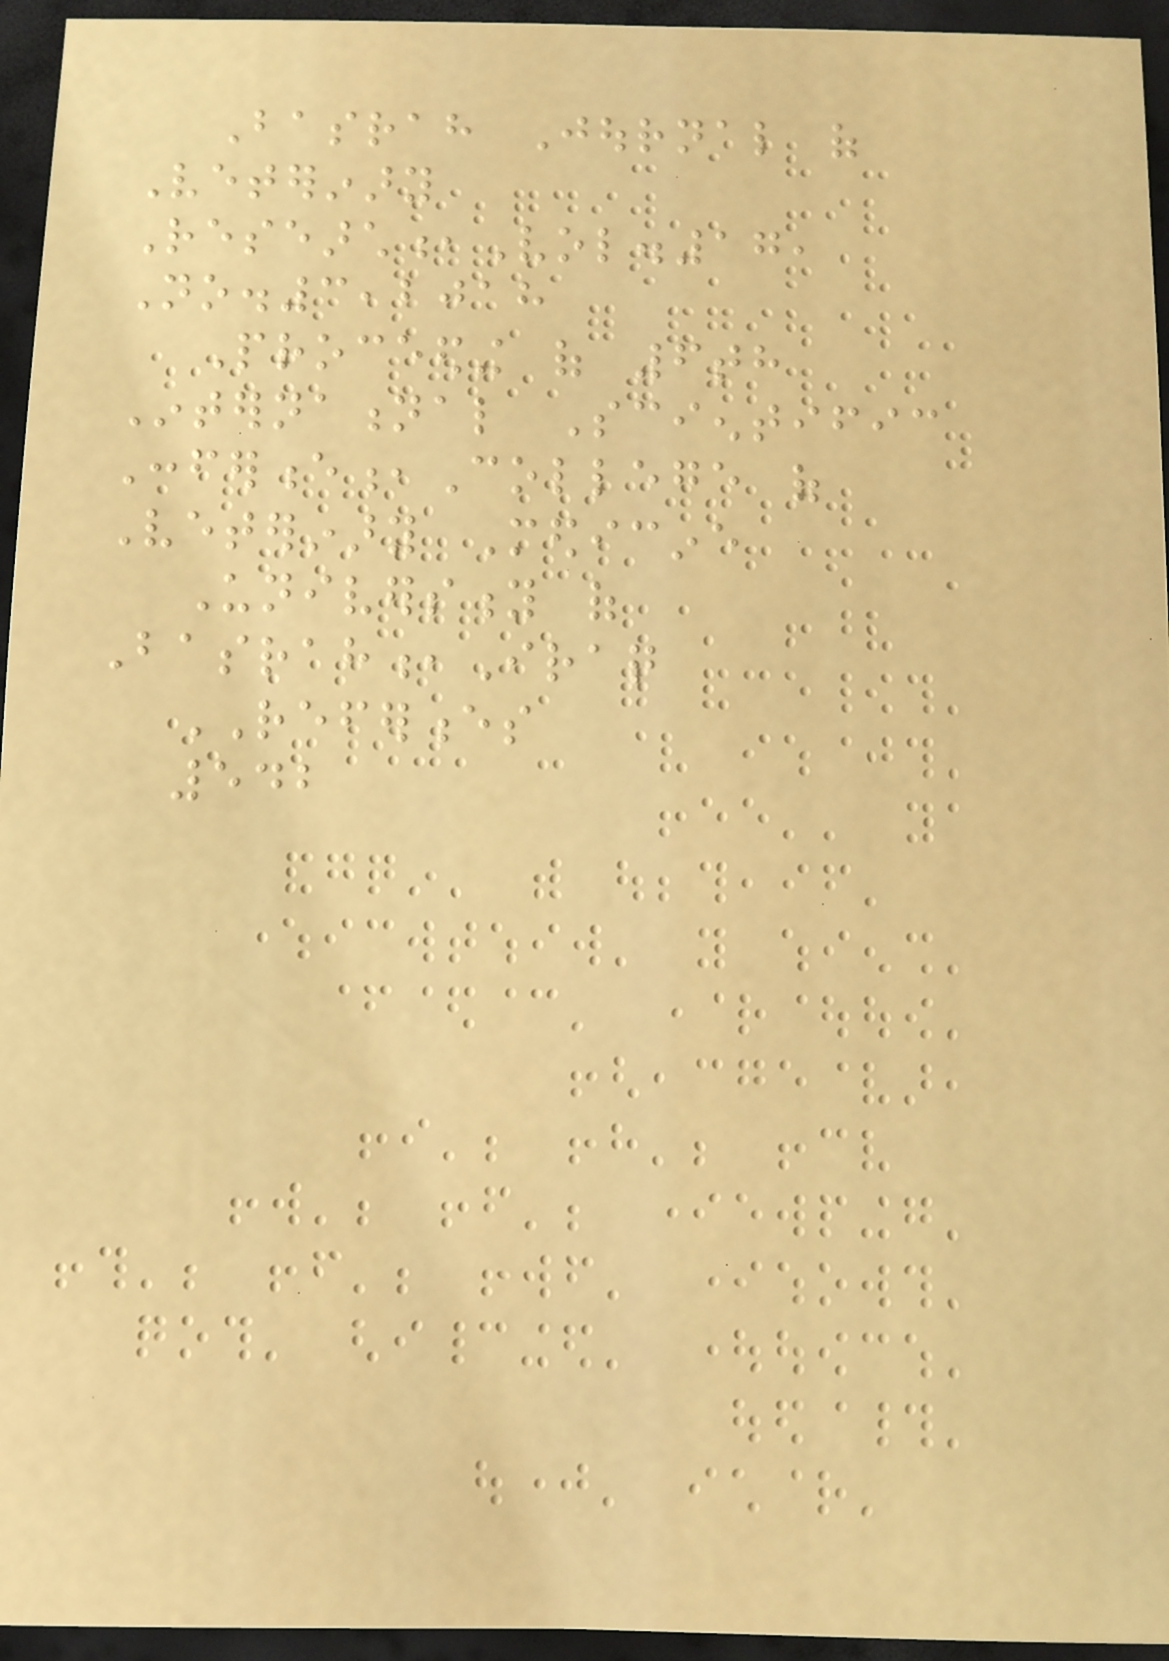Basrah Journal of
Veterinary
Research,Vol.17,
No.3,2018
Proceeding of 6th
International Scientific
Conference,College of
Veterinary Medicine
University of
Basrah,Iraq
REFERENCES
542
